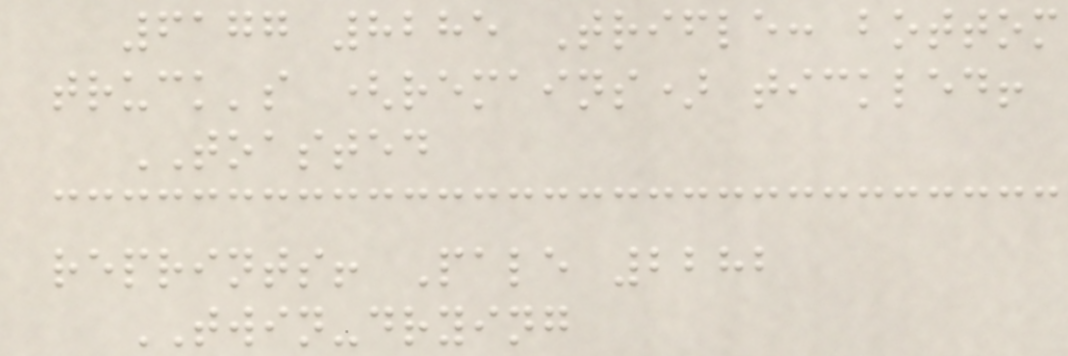6177 8285 Trifle: bottom
truck's (remains) tickled!
TOASTED
reprints! Pale 2282
TWIN-drying
